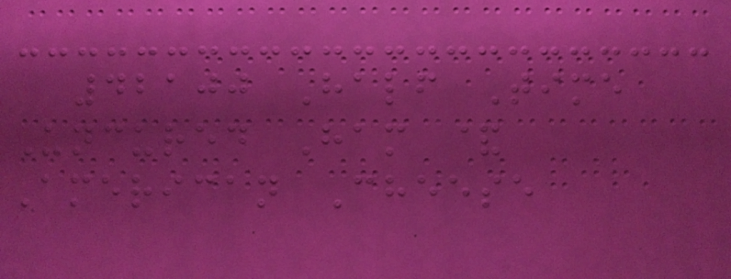42100 Half Time
Uncured Ham &
American Cheese
